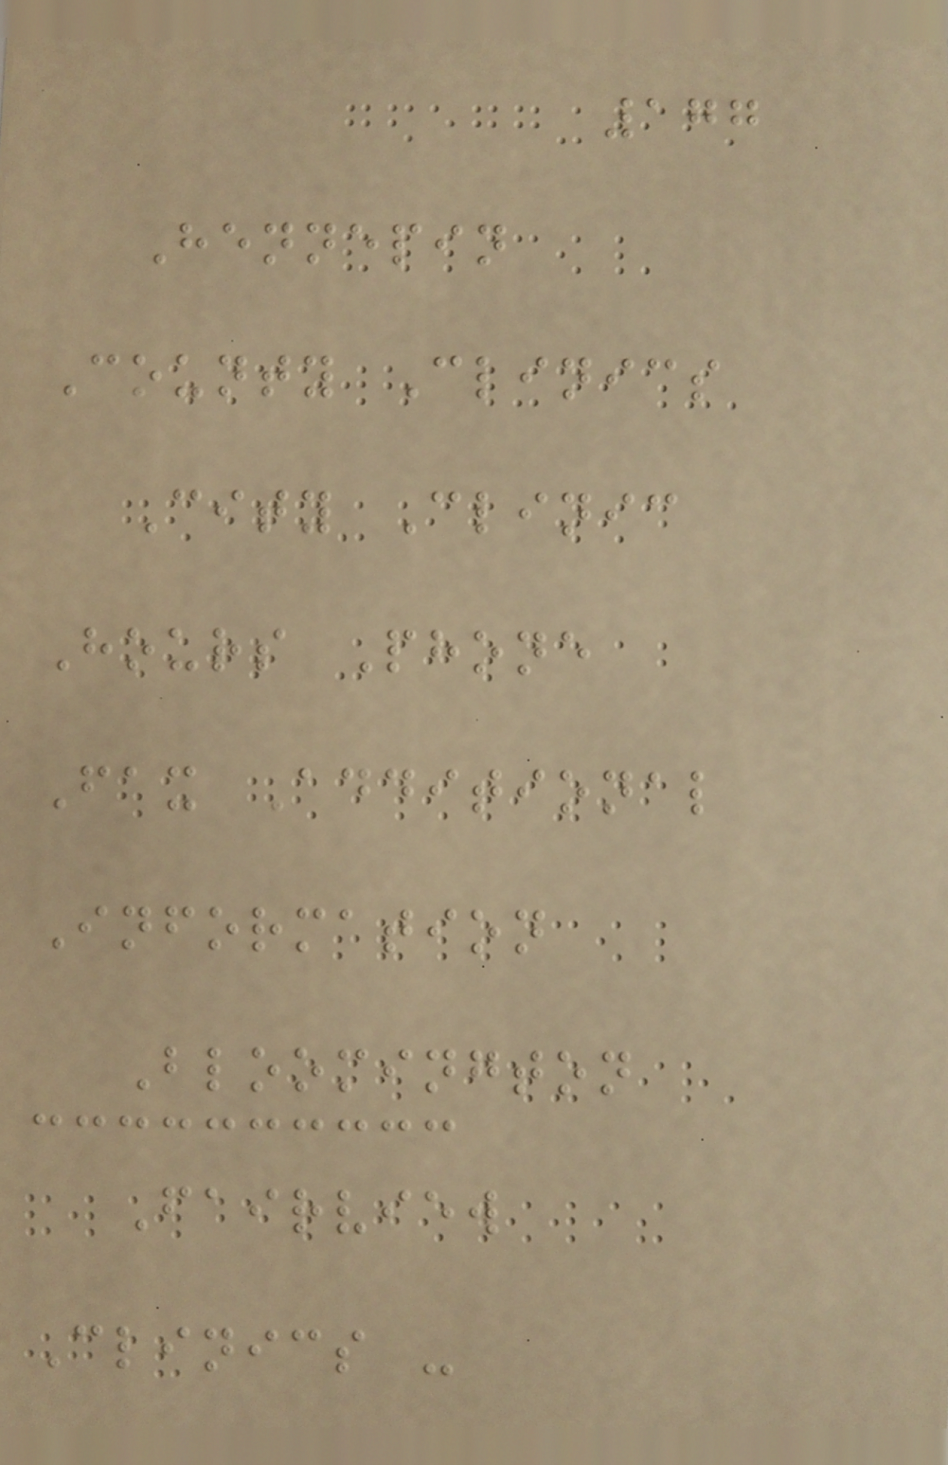177
Hennepin
County Clinics
City Clinic
Hours Phone
Fax Additional
Information
Bloomington
Fairview
Clinics -
